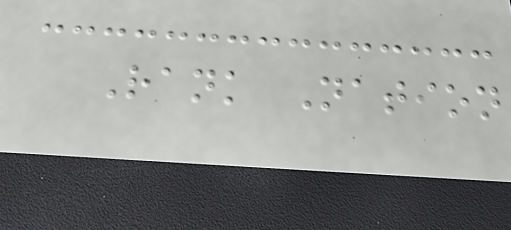Rank Nation
